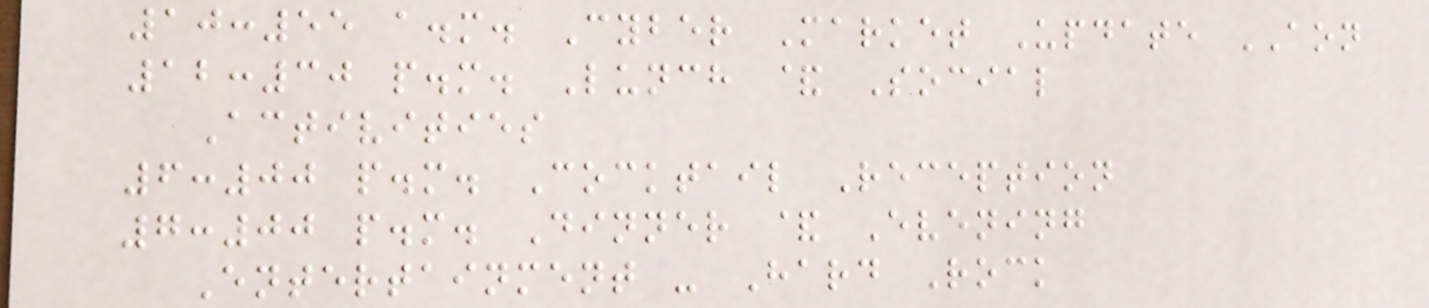10:55 a.m. Cyber Market Update AON
12:30 p.m. Lunch & Social
Activities
6:00 p.m. Cocktail Reception
7:00 p.m. Dinner & Evening
Entertainment - Hard Rock
